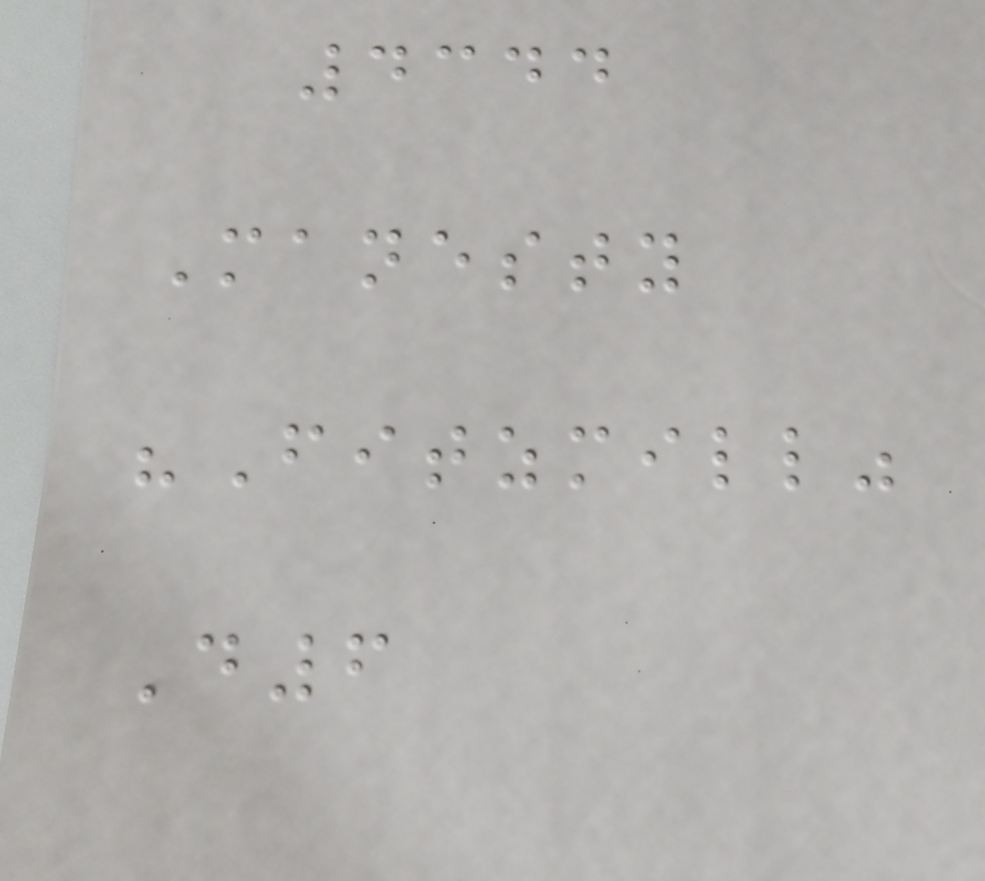4344
Manesty
"Fitzmill"
D6
